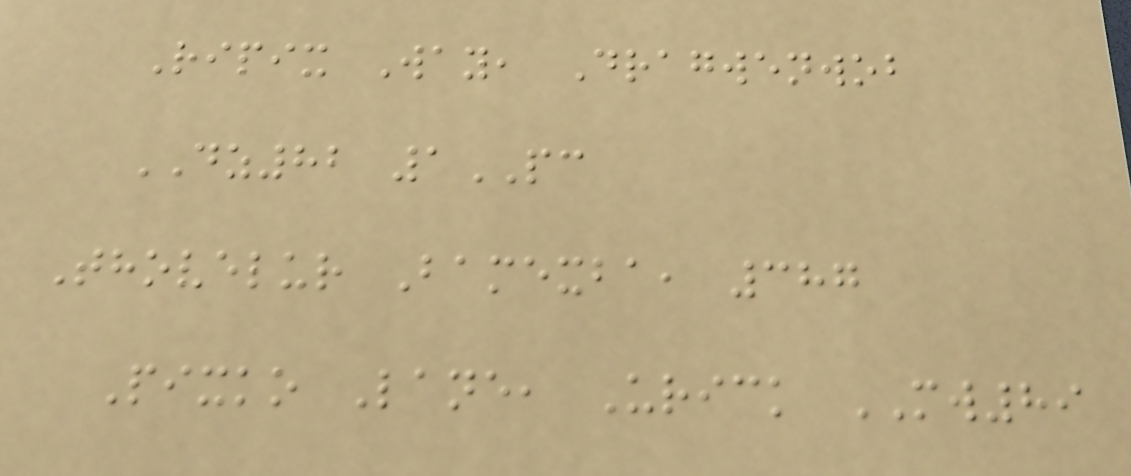Ripix Way, Dragwenwob
DZ82 1PC
Thovelur Bamexba, 387
Pixko Lane, Urick MW89
